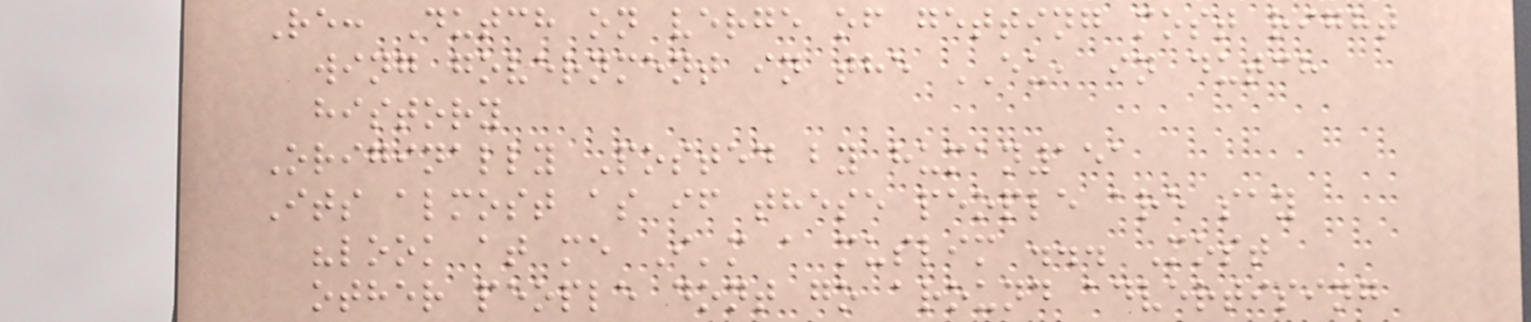Re: Dutch on verge of getting most right
wing government in the EU, in dutch
history
Originally Posted by human151
Its almost as if these people are say
"look at me I'm a muslim ... Most
other people dont go around advertising
